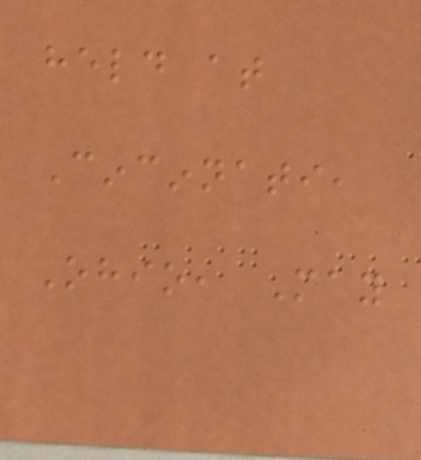held at
Cincinnati,
Ohio, May
